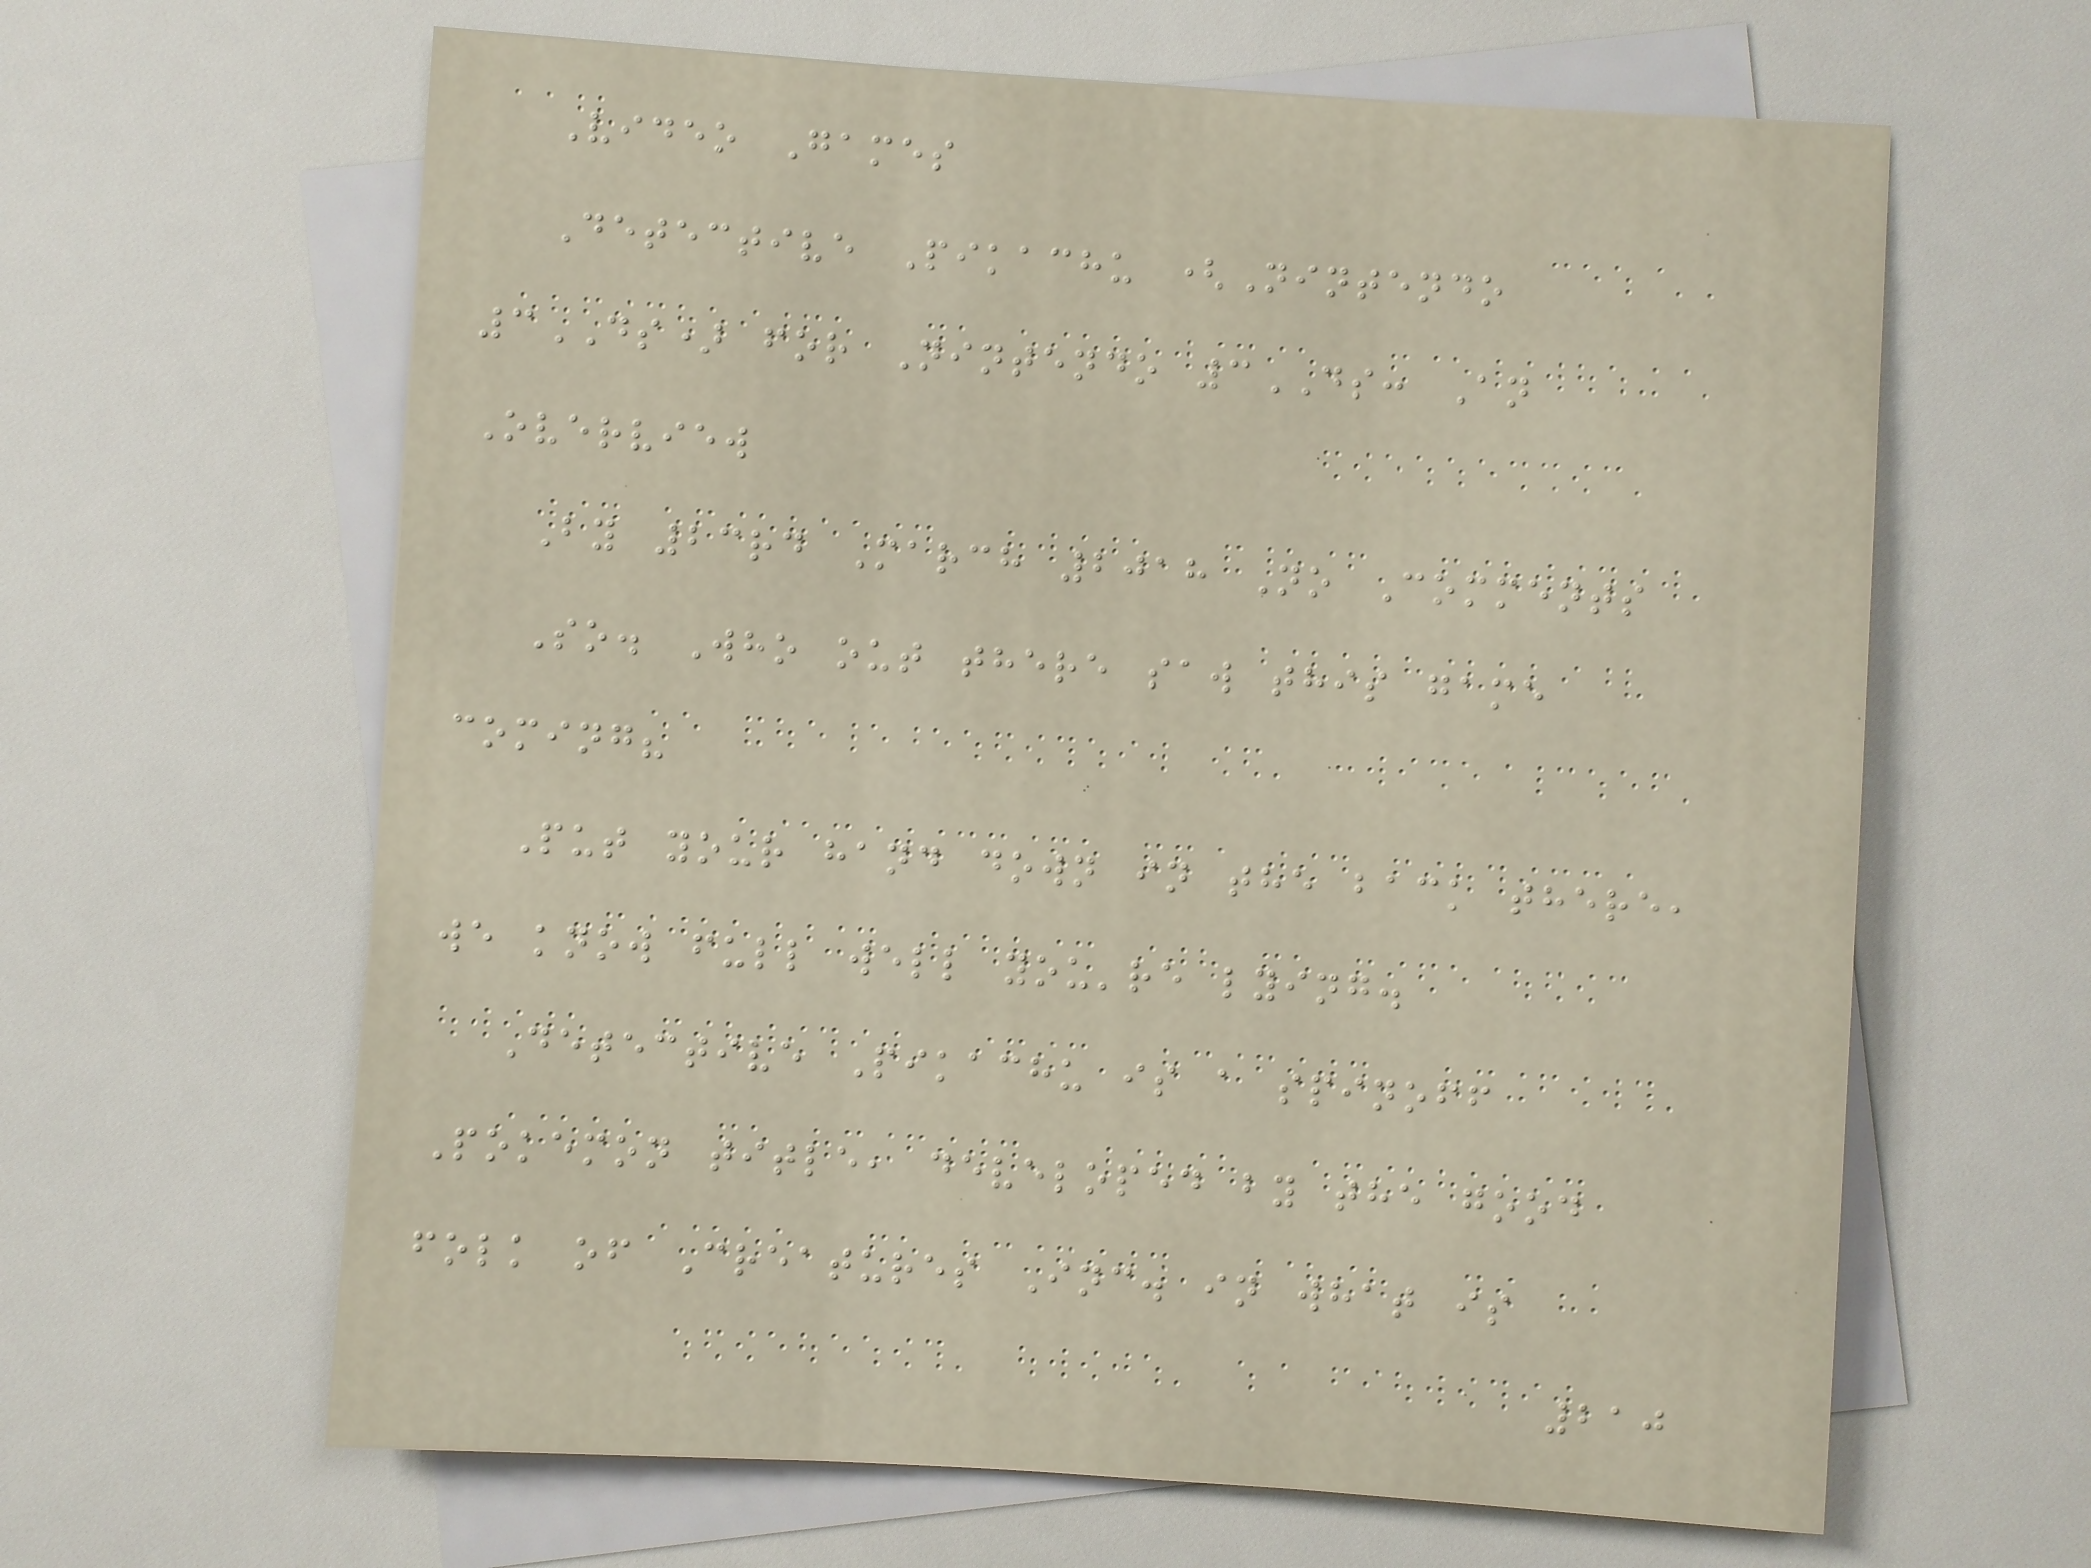Video Games
Detective Pikachu (Nintendo
3DS) for Nintendo 3DS: An
Overview
By 23rd March 2018 No Comments
So. Who out there saw this game
coming?
Put your hand down in the back there,
we know full well you're lying.
Detective Pikachu is a spinoff
Pokemon title, developed by the good
folk of Creatures Inc. in what is
210
